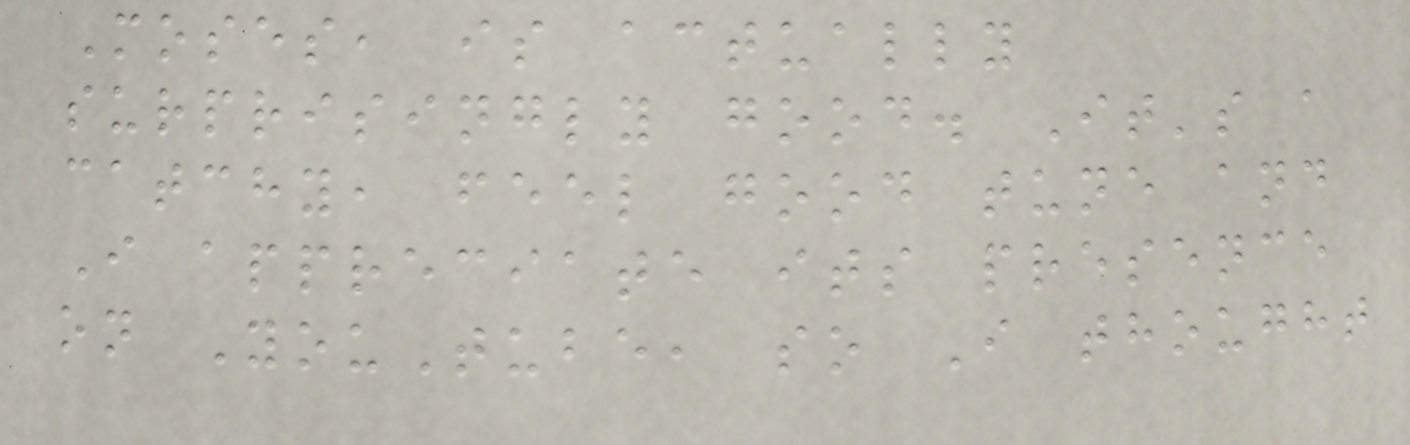Moses, is actually
surprisingly good. It's a
catchy, feel good tune and
I appreciate its presence
on YouTube, so I thought
